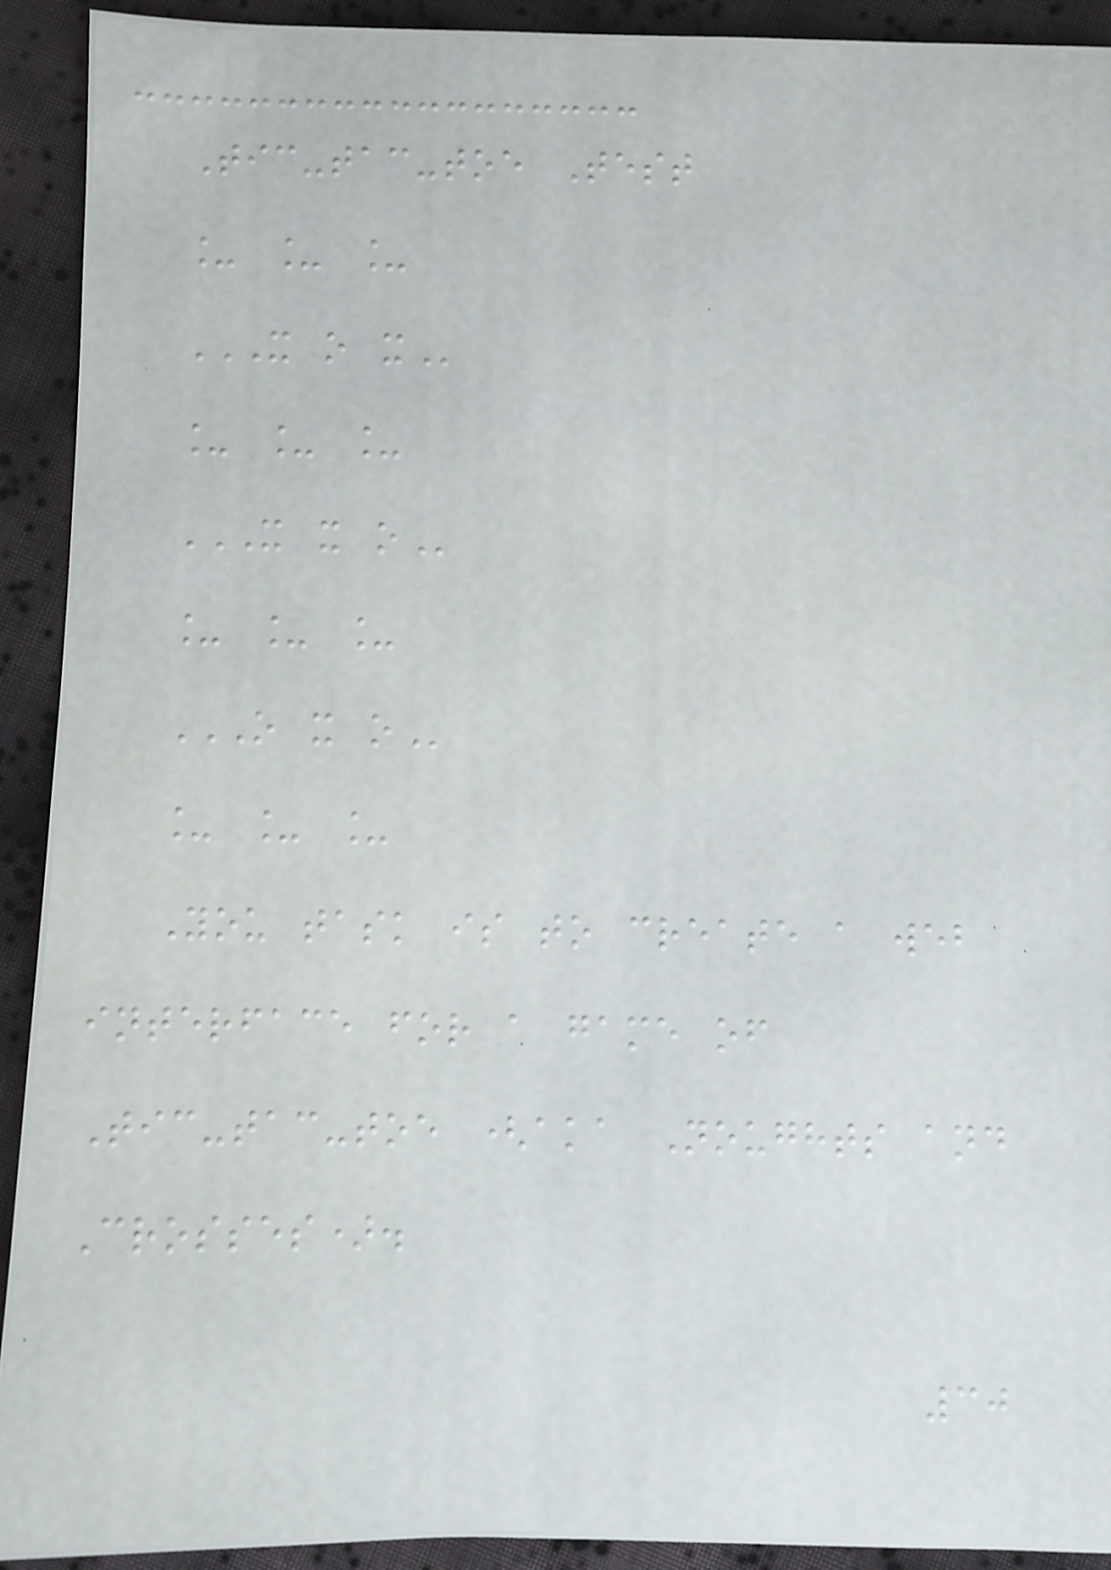Tic-tac-toe Test
_ _ _
X O X
_ _ _
X X O
_ _ _
O X O
_ _ _
You task is to create a web
interface for a game of
Tic-tac-toe (aka Noughts and
Crosses).
30
